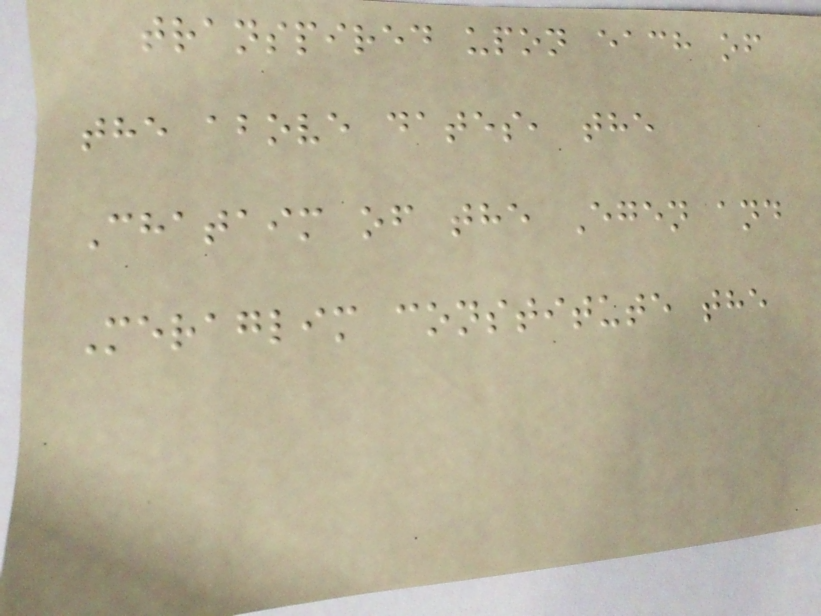transpired upon each of
the above dates, the
Chataim of the Egen and
Meraglim constitute the
